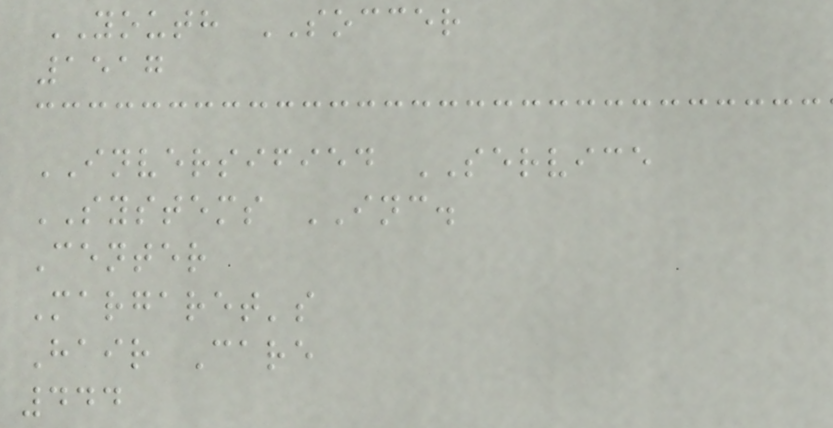YOUTH SOCCER
1517
INVERSIFIED SERVICE
SYSTEMS INC.
Center
Margaret's
Hair Care
444
